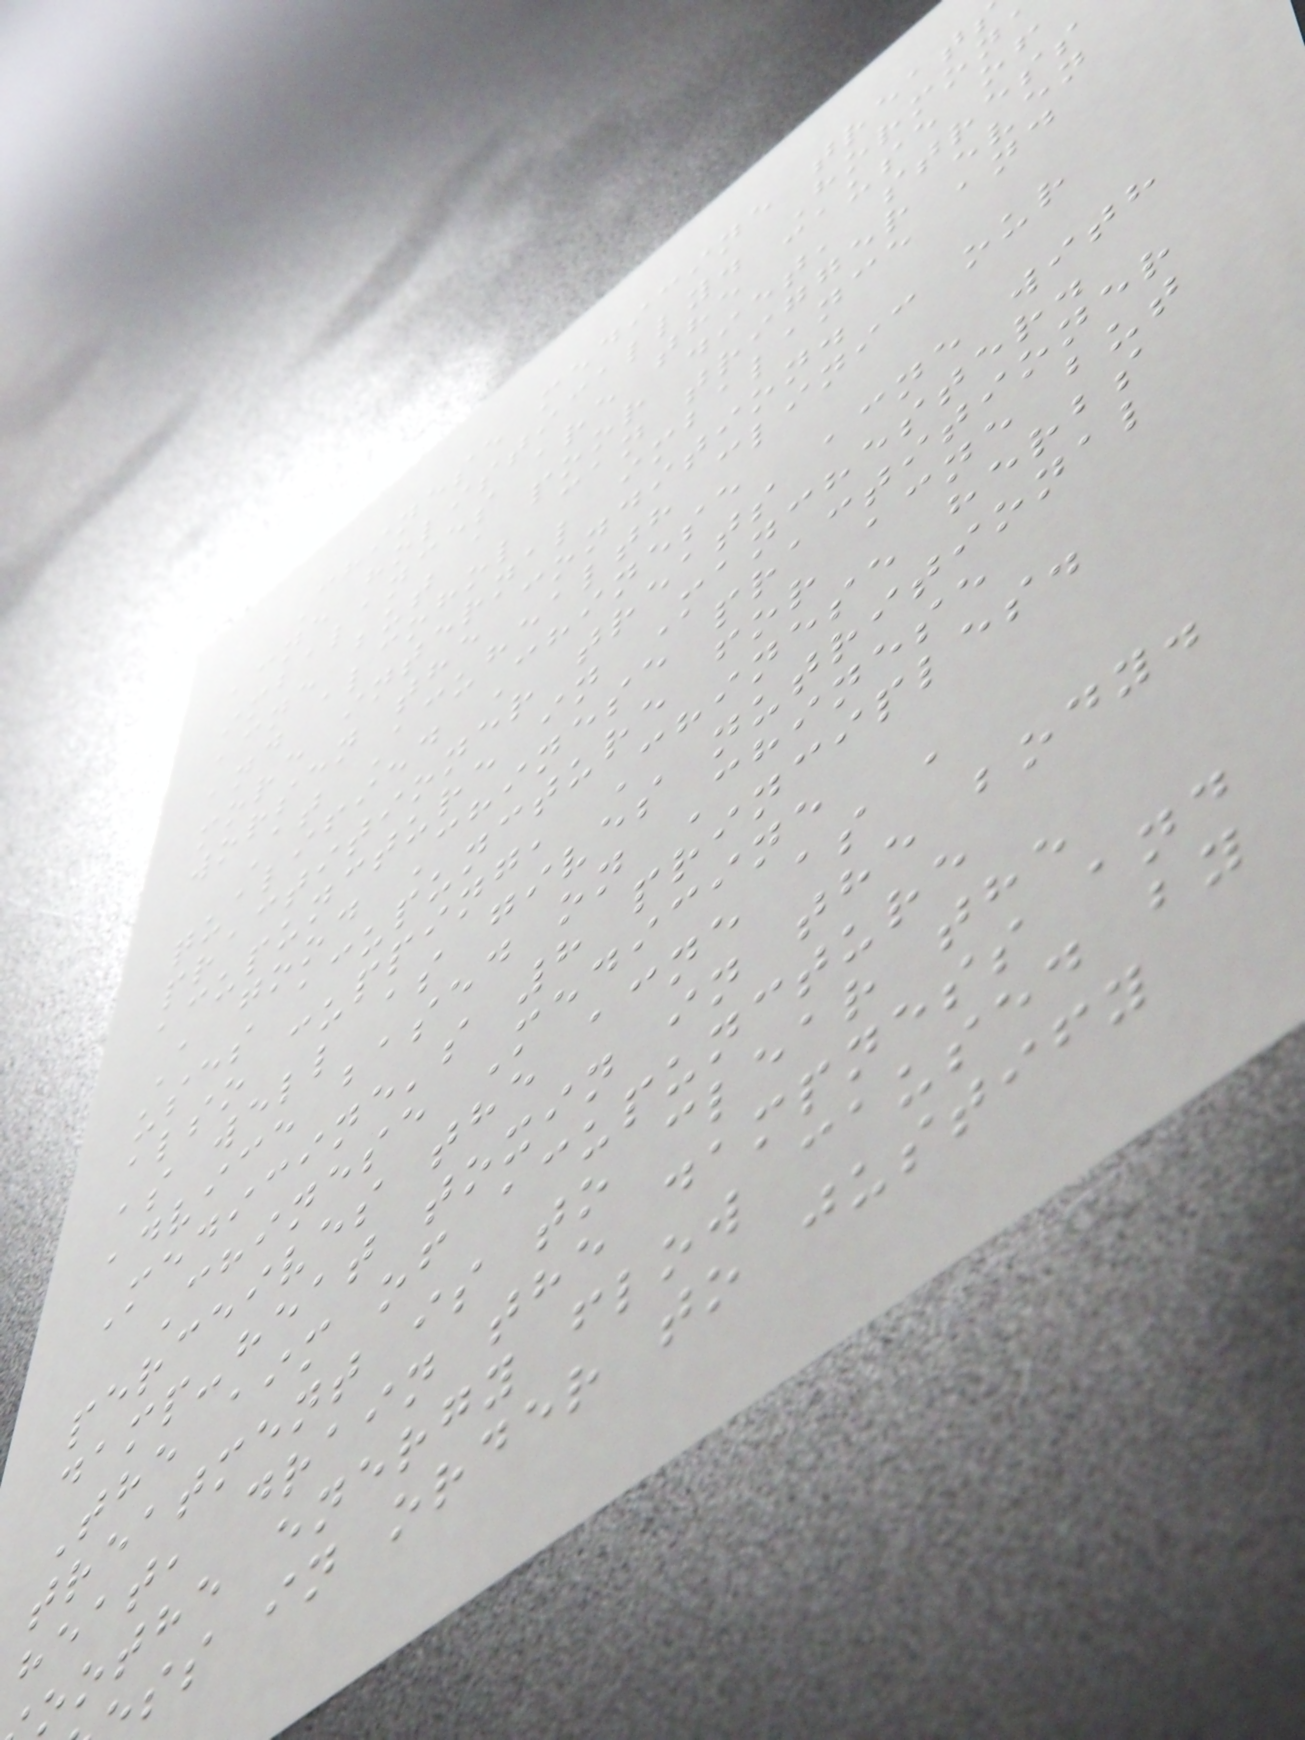Chinese medicine treat
acne holistically. Hormon
imbalances are the cause of
acne but a poor diet, stress
and alcohol can trigger even
more internal imbalance and
worsen the condition.
At Acuhealth clinic our
qualified Chinese
practitioner treats acne with
acupuncture in Manchester.
A good Chinese practitioner
uses acupuncture for acne but
also cupping, Chinese herbs
as well as gives nutritional
advice based on Chinese
Medicine's 8 principles.
Chinese Medicine
perceives the acne as a
damp-heat toxin in the body.
The aim of acupuncture
treatment is to clear the
heat, drain the dampness and
oothe energy flow caused by
ss in order to justify
